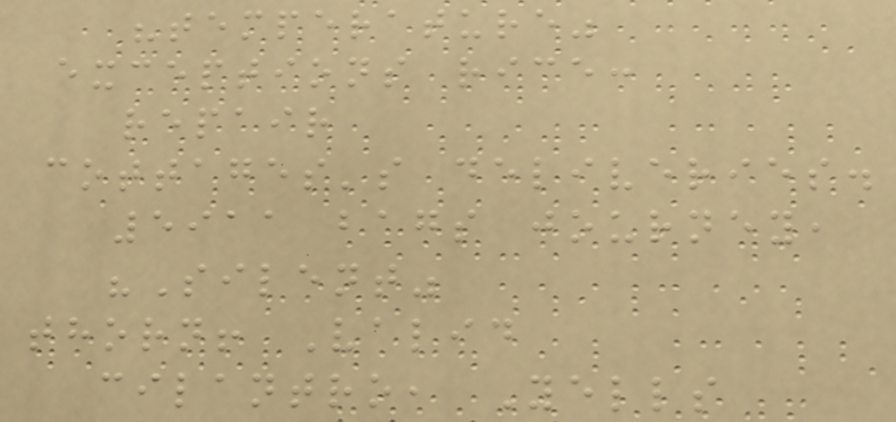"temperature"
exceptions rice:
repair
cottages's deliveries.
5911 bags journey,
"Silent"
thorn! Valid
cilantro, Yells
